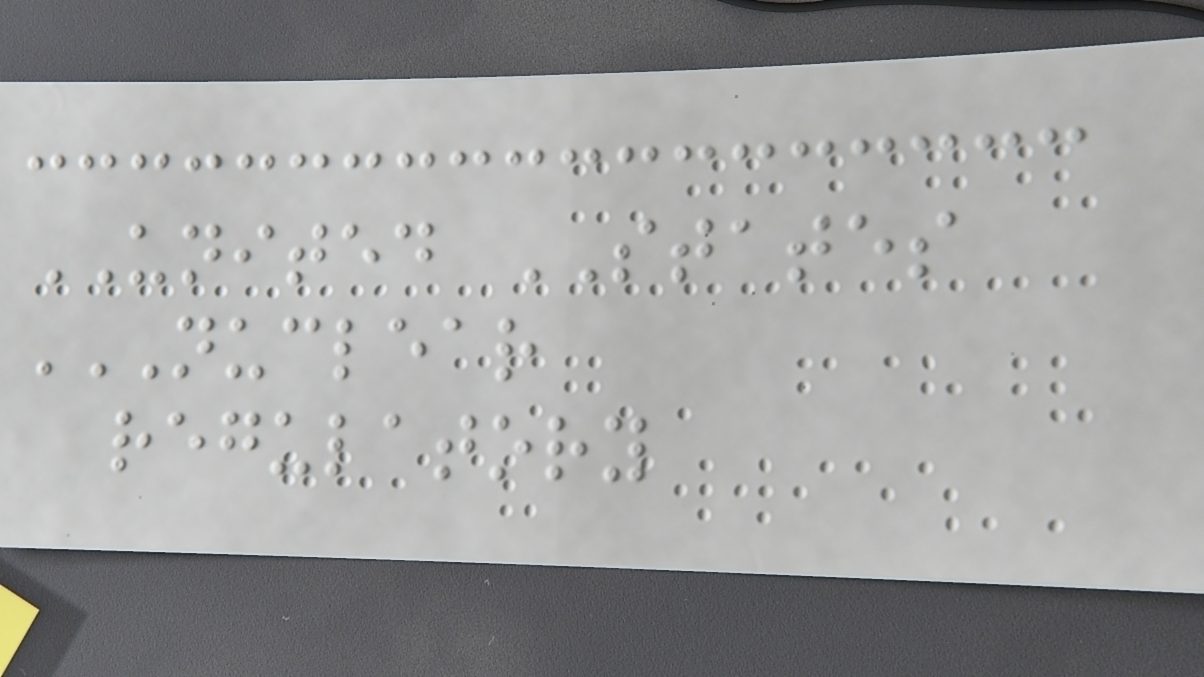UNITED STATES
NUCLEAR
REGULATORY
